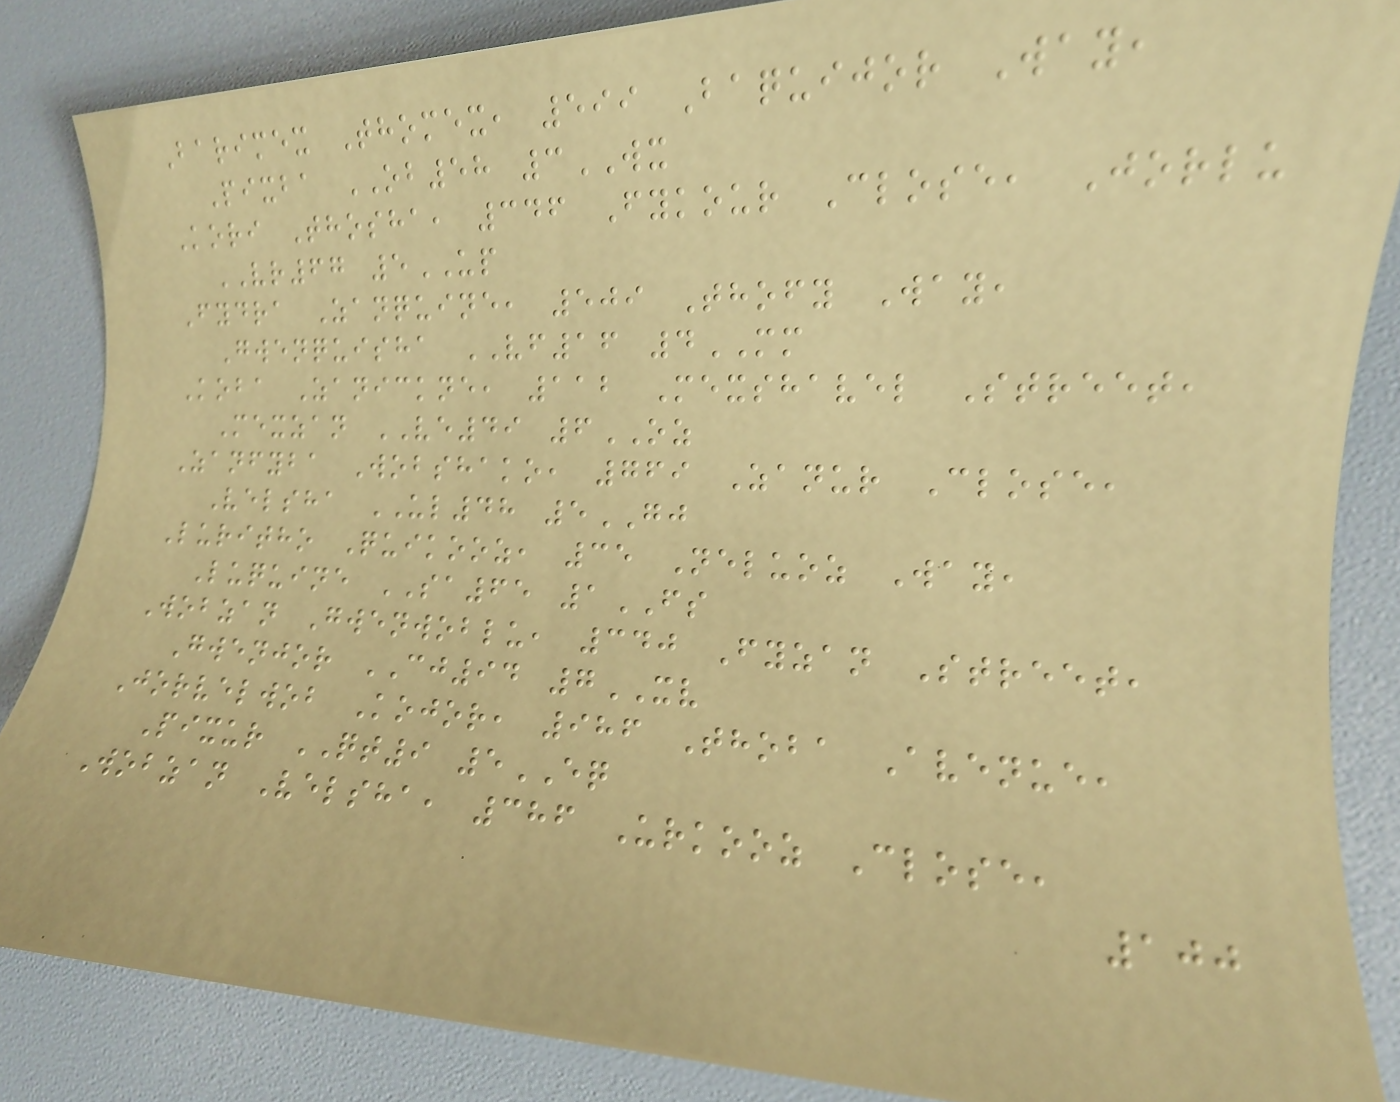Barimex Thomex, 599 Baquijor Way,
Pixba OB58 3WX
Kori Thosha, 346 Fykour Close, Jorlu
VR67 5UP
Fydra Zanquine, 509 Thofy Way,
Gwenquisha VF16 4MM
Koba Zanickne, 112 Mexshavel Street,
Mexzan VE49 6OZ
Zanfyba Wobshako, 769 Zanur Close,
Velsha UL48 5GJ
Luritho Quikooz, 35 Neluoz Way,
Luquine SA65 1FS
Wobzan Gwenwoblu, 340 Fyzan Street,
Gwenjor CJ94 7XV
Jorvelwob Kojor, 986 Thoba Avenue,
Pixur QT9 5EQ
Wobzan Velsha, 386 Urkooz Close,
100
